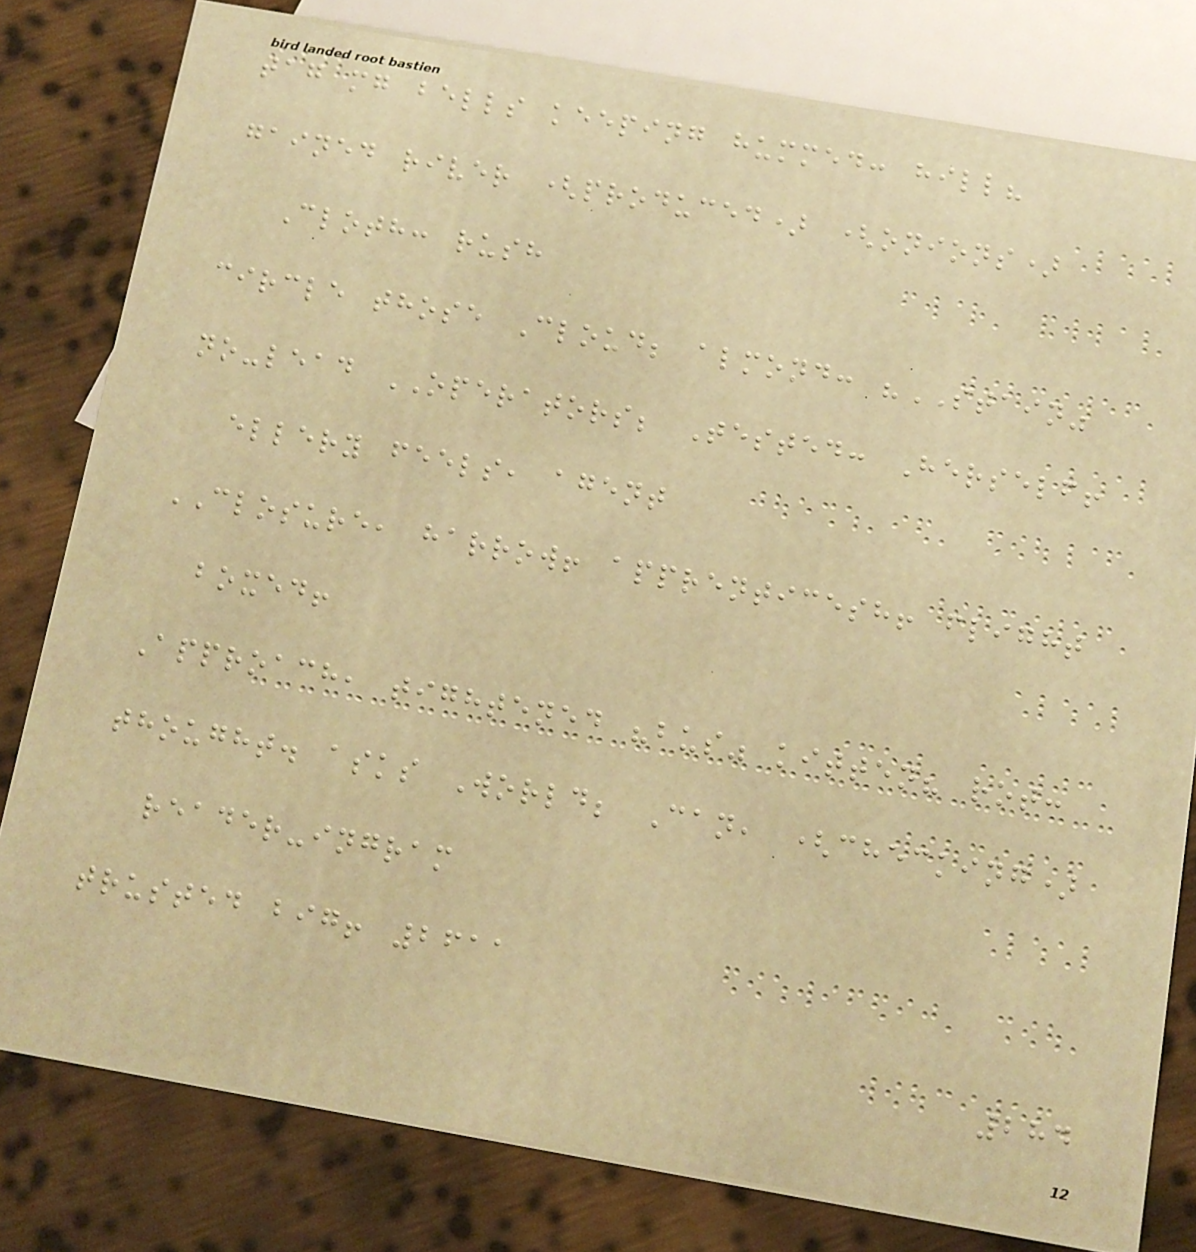tag mg bells keeping hummed: hill?
gained river (produced) (onions)
Cloth: rush
circle those Cloud; almond: "STAIN"
no-lead OPERATORS; Tested: Herself!
ellery feels, agent
CLOSURE, harrow! apprenticesh! flight
boxed!
Approach, tightened "bus" kitten? rot:
thought. asks World; Can, (checking)
reader-ingram
trusted big! 2611
284
